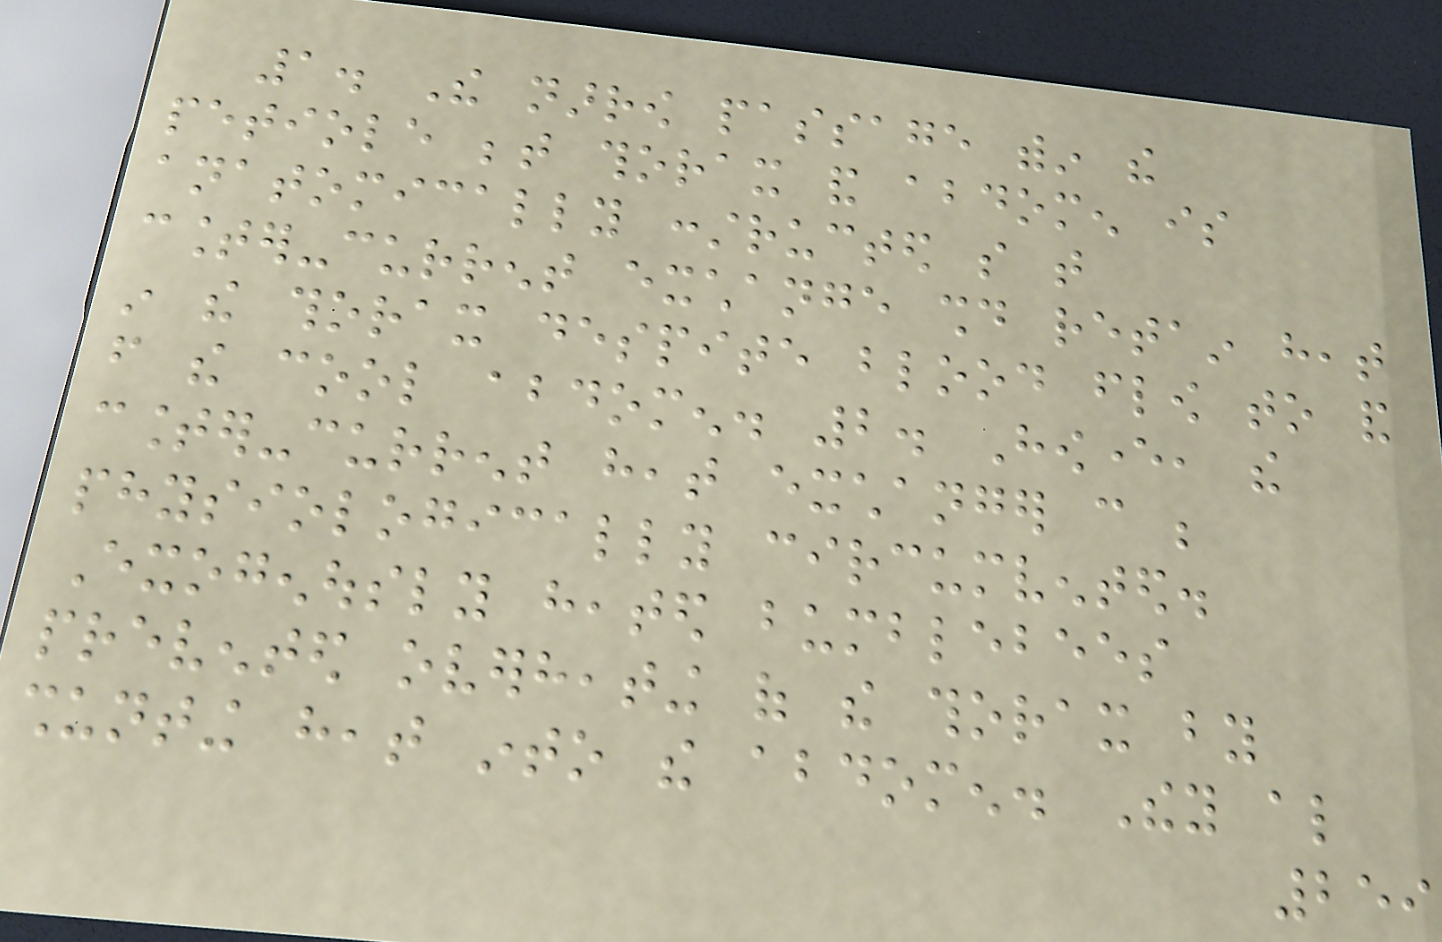1. The narrow passage within the
petiole between thorax and abdomen is
anatomically constructed so that
counter-current exchange should retain heat
in the thorax despite blood flow to and
from the cool abdomen. 2. However, the
counter-current heat exchanger can be
physiologically circumvented.
Exogenously heated bumblebees
prevented overheating of the thorax by
shunting heat into the abdomen. They also
259
